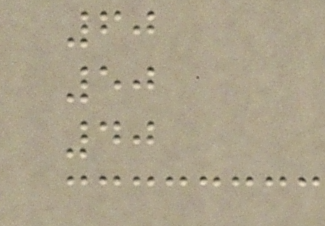60
50
40
